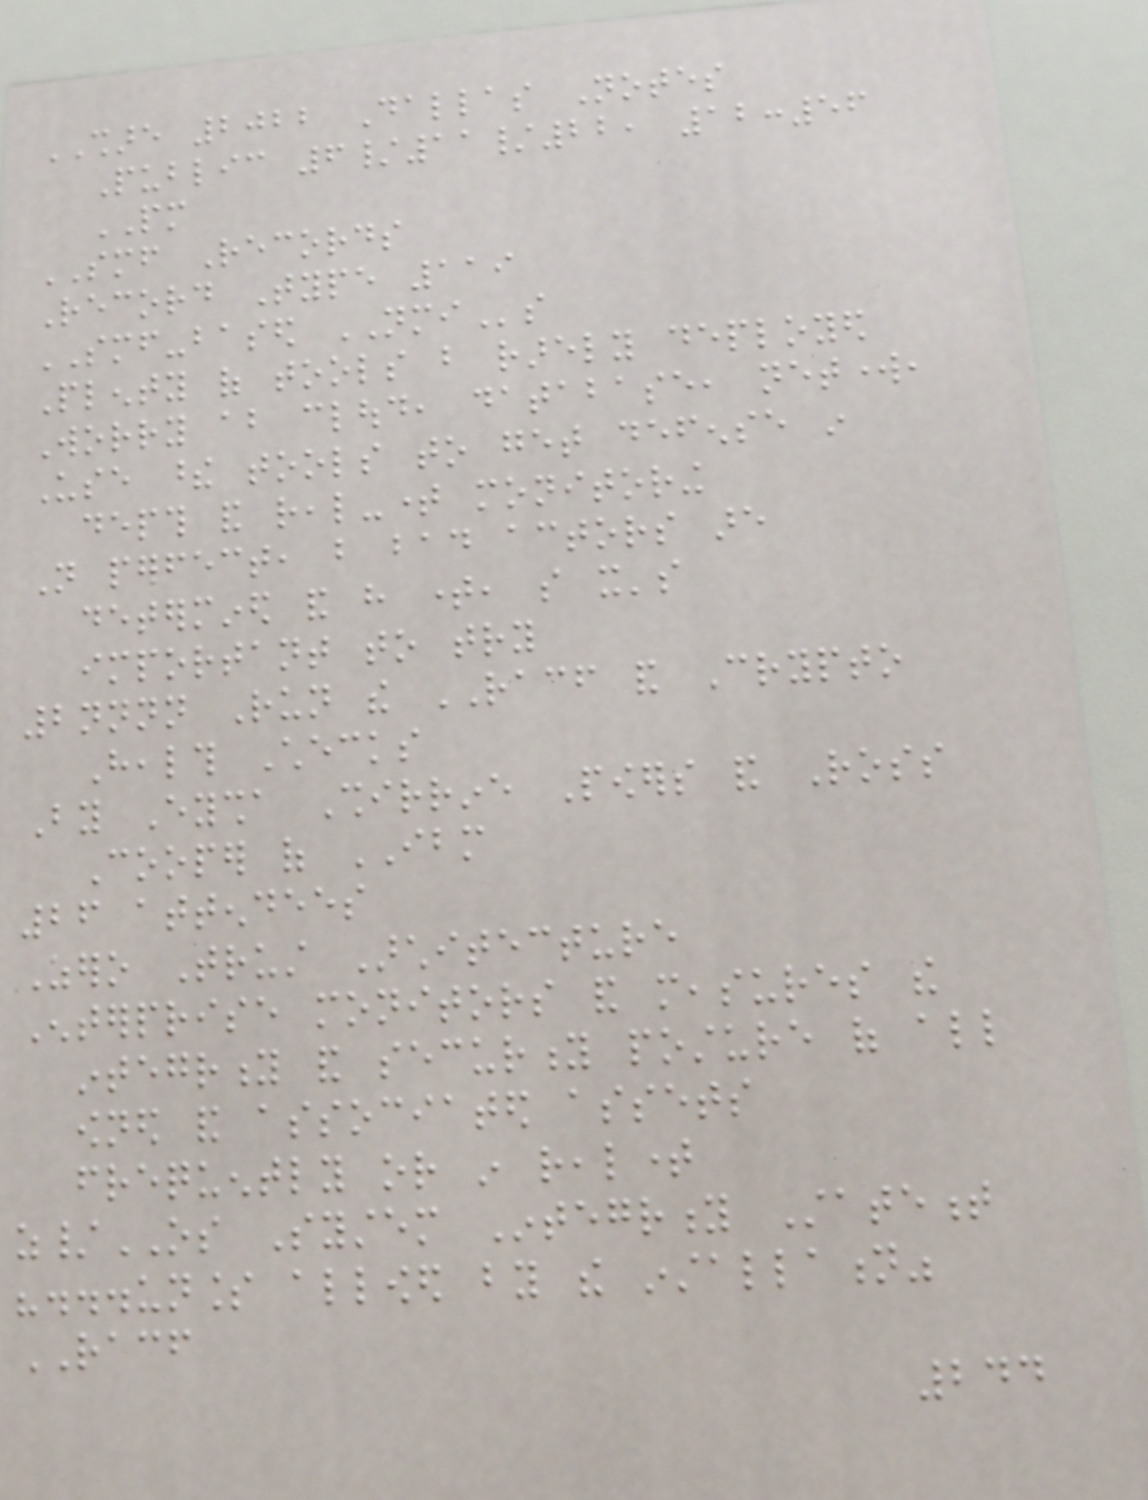SHARE 2022 Dallas Notes
Public 6/11/22, 12:56
PM
SMF Records
Record Type 119
SMF-based NMIs
Plenty of tools but rarely deployed
Worry about cloud, database, network,
Use these tools to get defense in
depth and real-time monitoring
Not perfect, but bad actors are
determined and have time, so it's
important to try
2nnnn Run the RACF and Crypto
Health Checks
By Eysha Shirrine Powers and Ross
Cooper of IBM
26 attendees
Zero Trust Architecture
Enterprise monitors and measures the
integrity and security posture of all
owned and associated assets
frequently or in realtime
z/OS System Integrity Statement
"...unless allowed by the installation"
RACF
244
